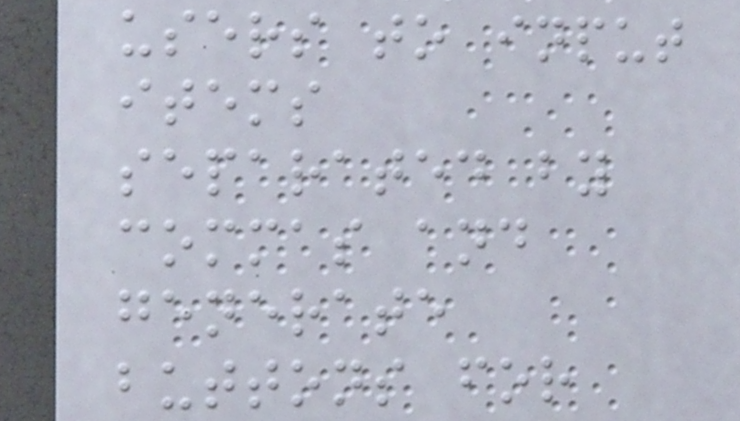users to input
items
separated by
commas and
generate
buttons for
